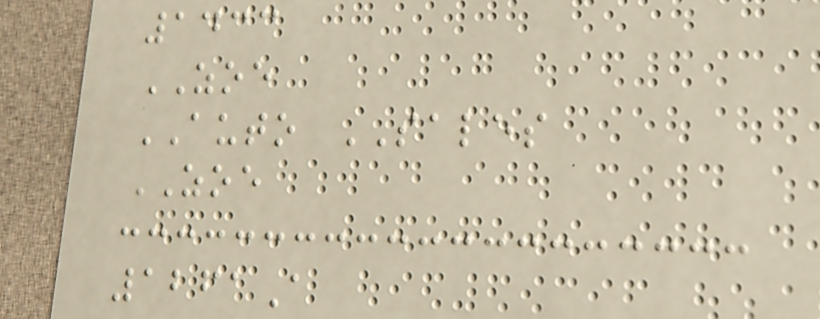1433
ZOE
AUTO SALES
ZOE
1261A
